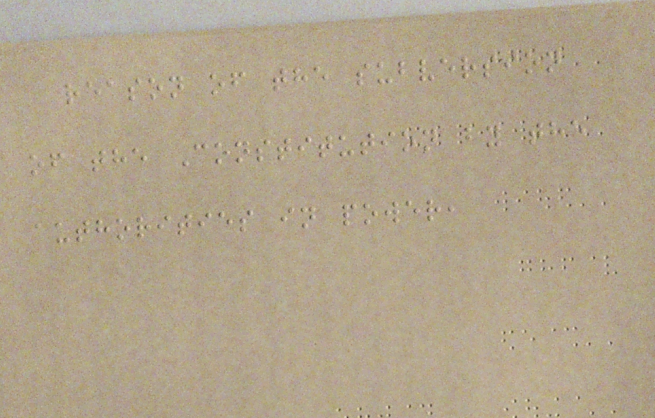reason of the subversion
of the Constitution by the
authorities in power,
